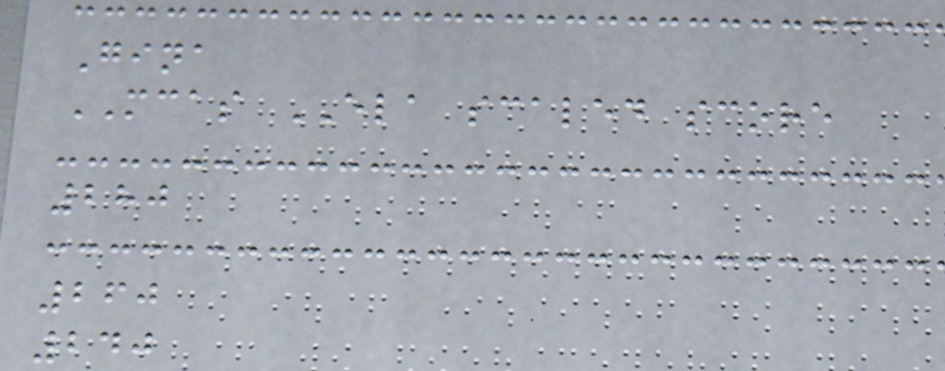Gina
MCAS ELA scaled score
280
260
240
